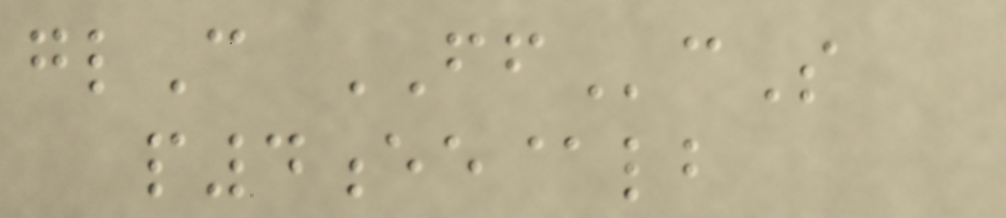glC FFcS
p4ee@lb
